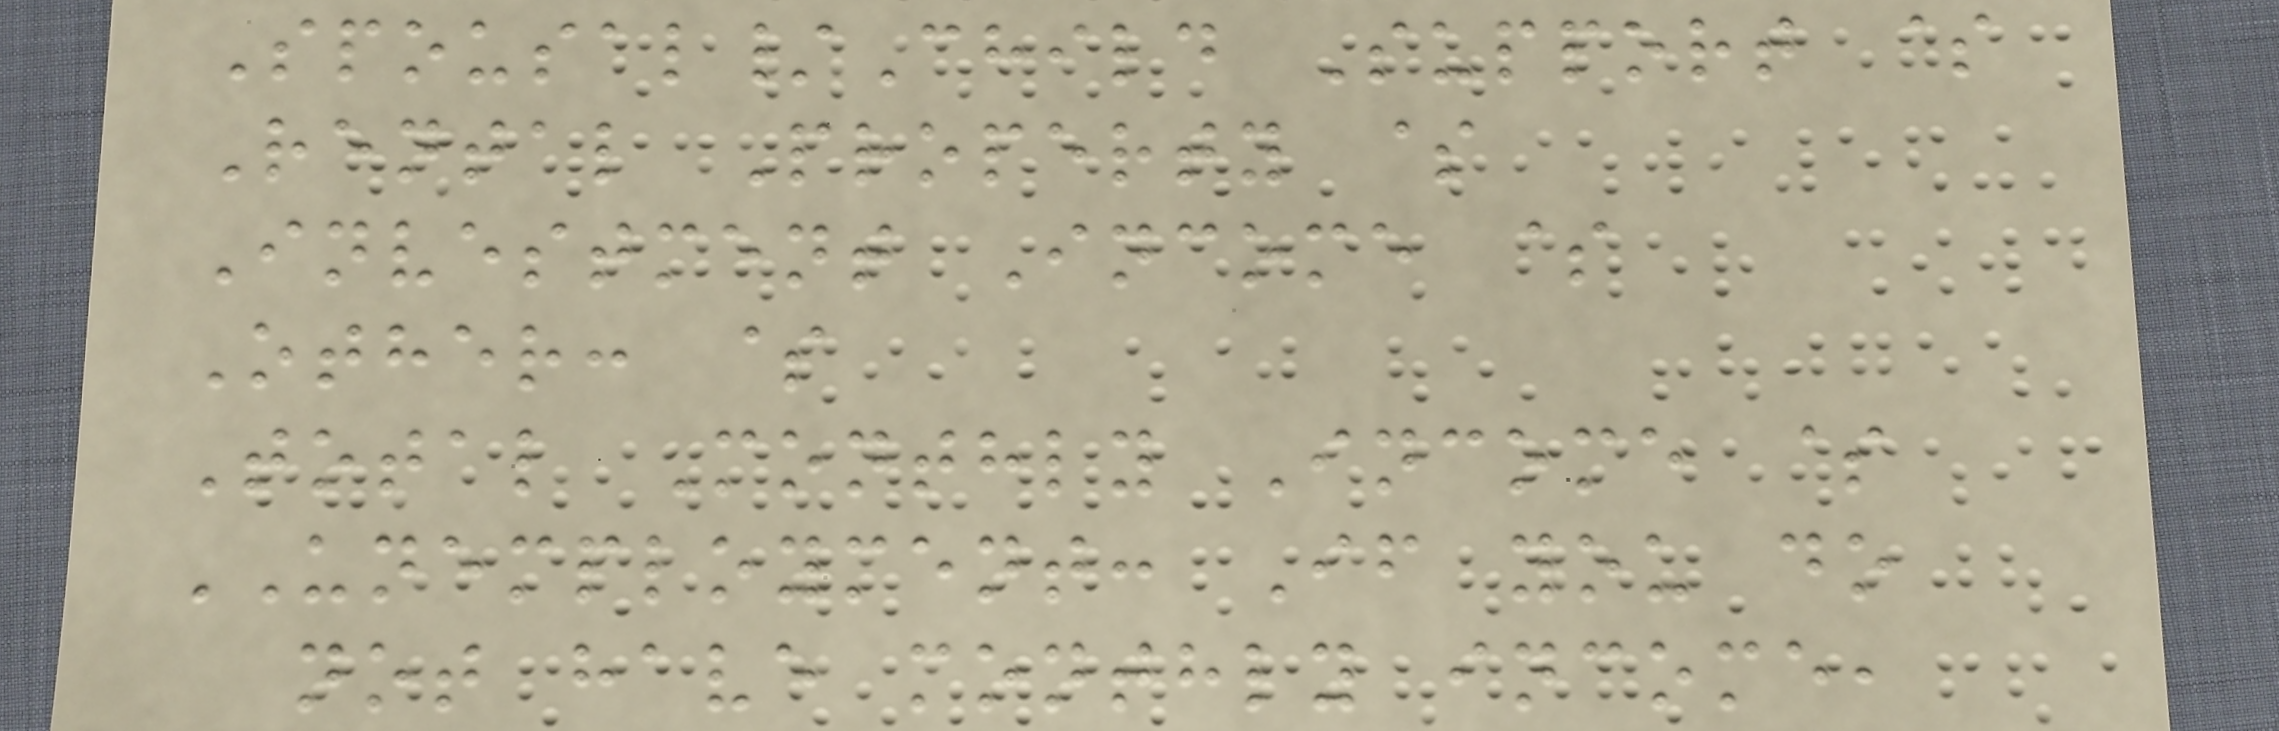Spousal/Child Support $
Rental Property $
Investment Income $
Other: $
Total Monthly Income $
UNEMPLOYMENT: If you do
not have monthly income,
